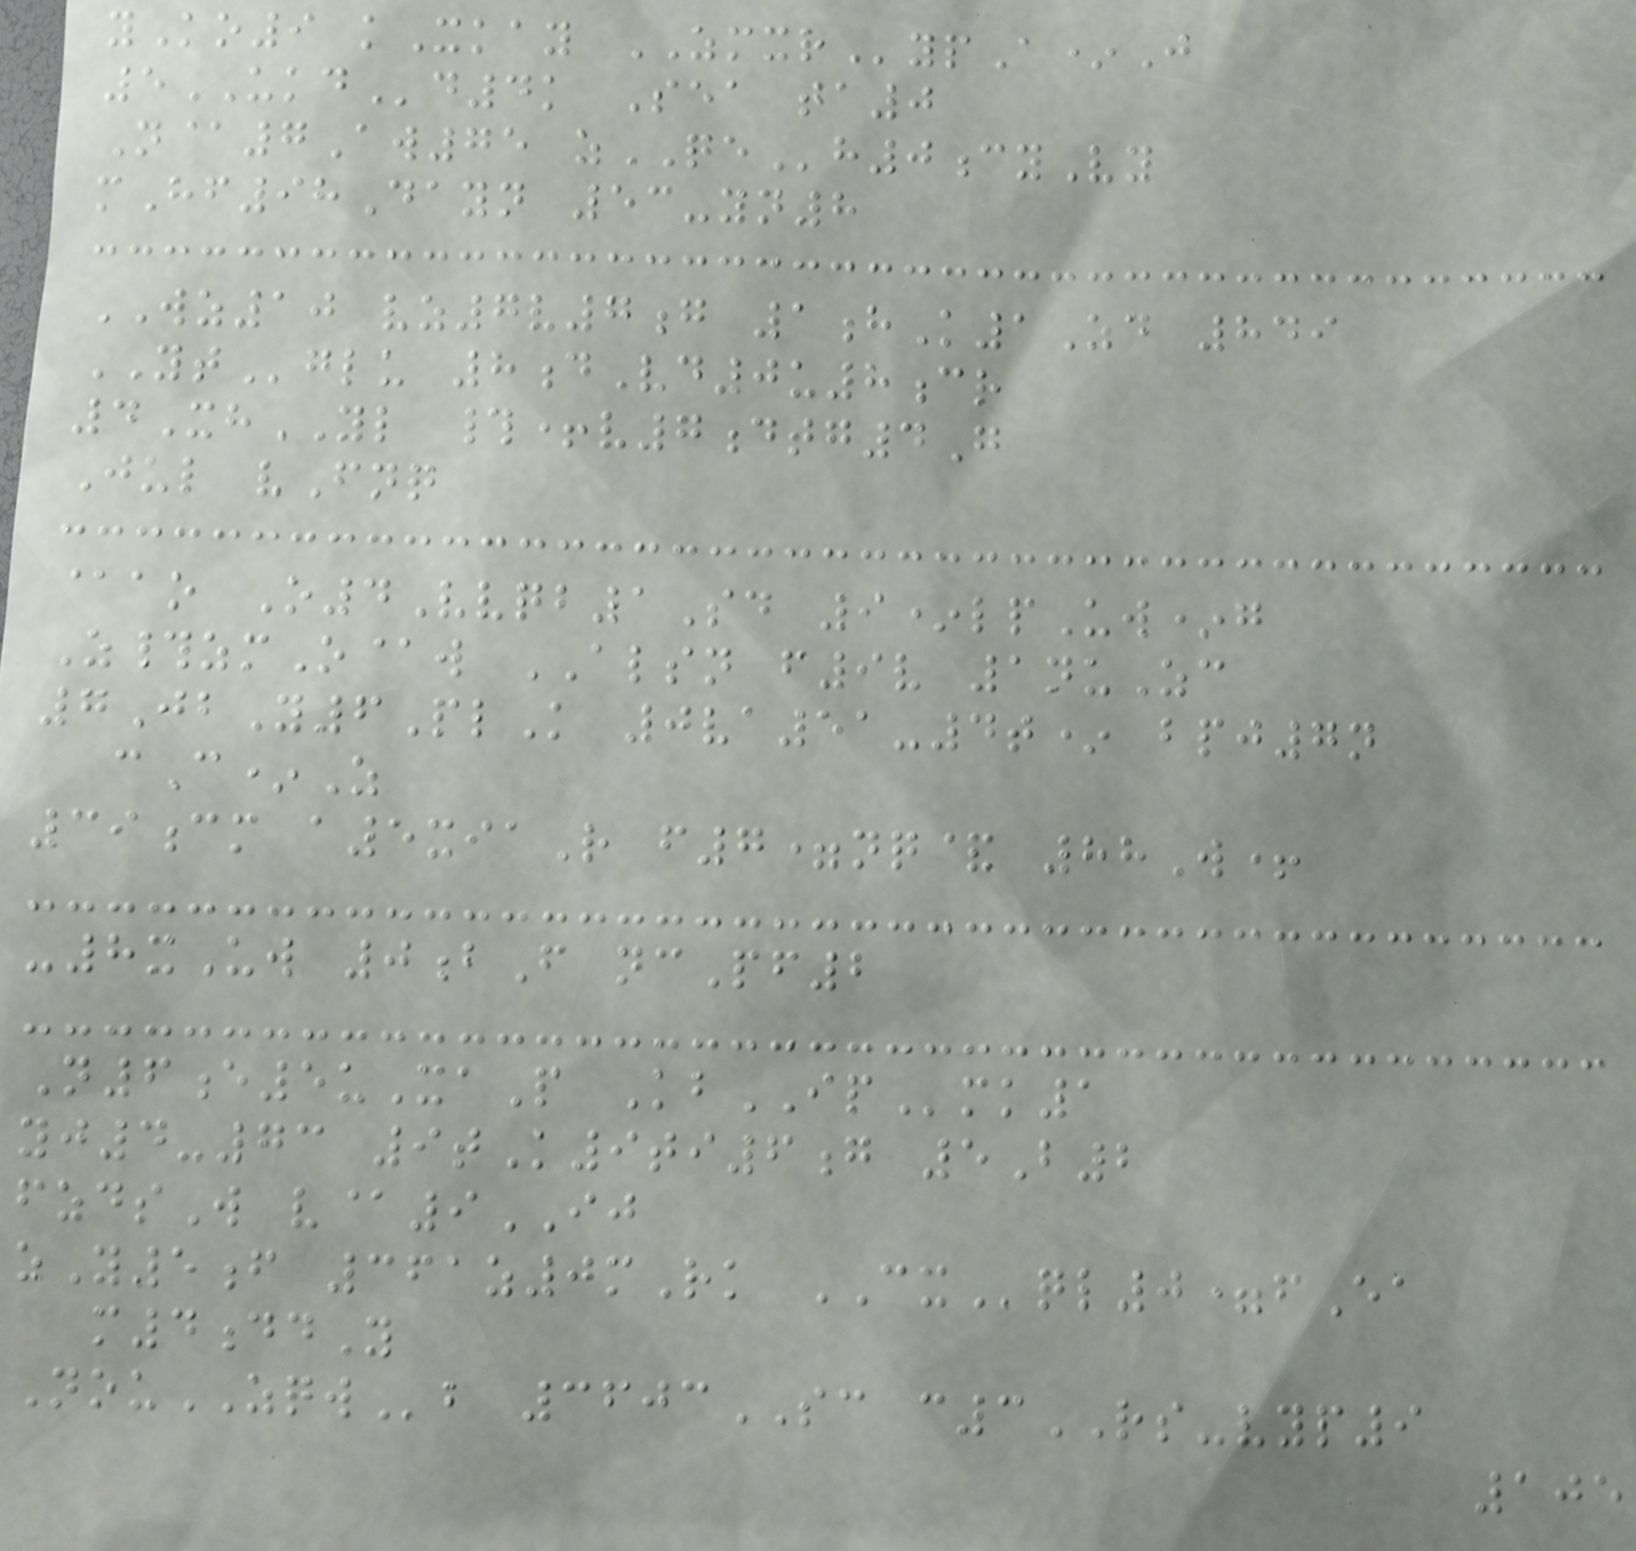yKo9 kXkay ZMXRypA*J
5UKDd4k Sea ta0
N@7Aw75 zQEh0cyVy
mHf98Dayn 53-yn8
WZ10 vz7v7g 1hK1Zd 849
YTglu 8dVd0u8cr
4XhYL #+v7dtg4G
Jul vFnq
@ao O4Vvqb1Sd 9*lpUw*g
Z#zmO@w ALSN f9v 1nuZc
7JbY6PlK 0va51-4t* bpj7n
cC*Z
39cm a5xiaR f7=nq& 88W+
-8xUw 0bF ncPf2
N6e5uXaP KbIPmk1
yj4-73 9tK9ti6g 5B2
fzdsW v@9IJ
zY5f 361z0mRk CXql0=fEa
m4ddY
NouZQWb 3603SC c3RS-vyp9
105
